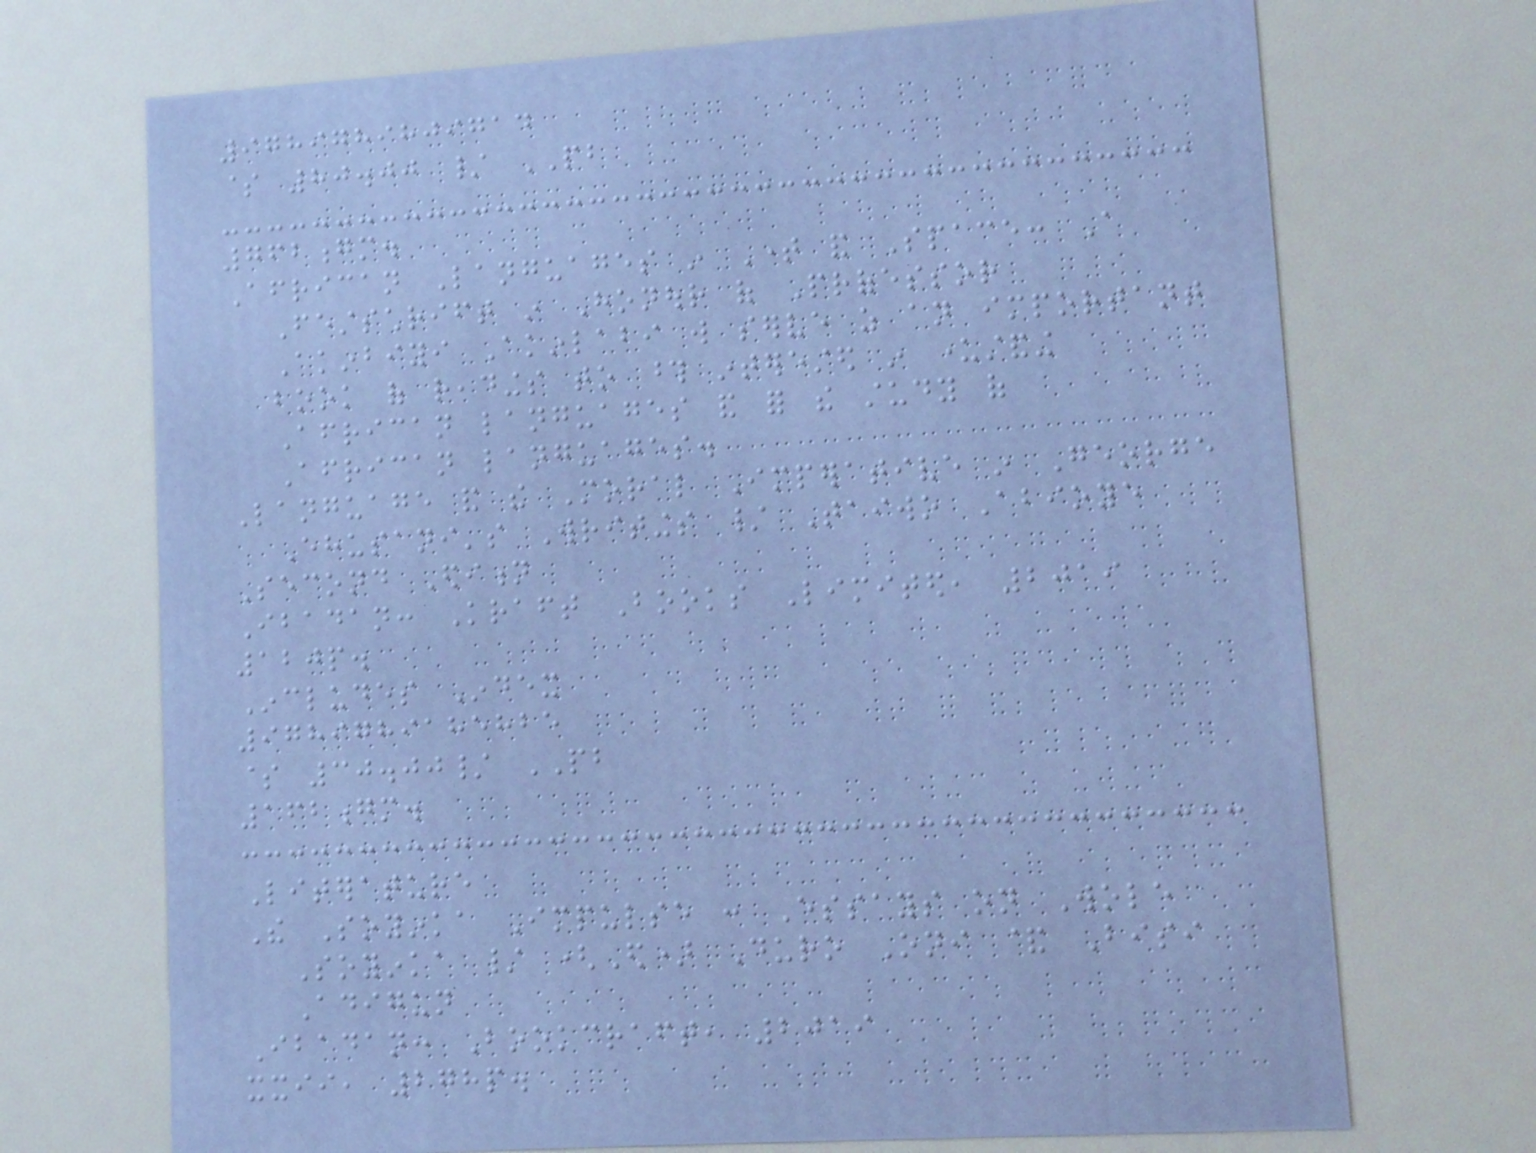9789789809714
$ 80.00 / PB
762gm.
African Languages in Time and Space: A
Festschrift in Honour of Professor
Akinbiyi Akinlabi will serve as an important
book of readings to those interested in understanding
African languages and for the study of
African languages.
Language and the Moral Imperative in George
Ehusani's Writings / Taiwo Abioye
Second Edition
Ibadan: Kraft Books Limited, 2019
120p.
Includes Index
9789789185825
$ 30.00/ PB
162gm.
Literature
The Soyinka Impulse : Essays on Wole
Soyinka / (Ed) Duro Oni & Bisi
Adigun
Ibadan: Bookcraft, 2019
xxii, 278p.
